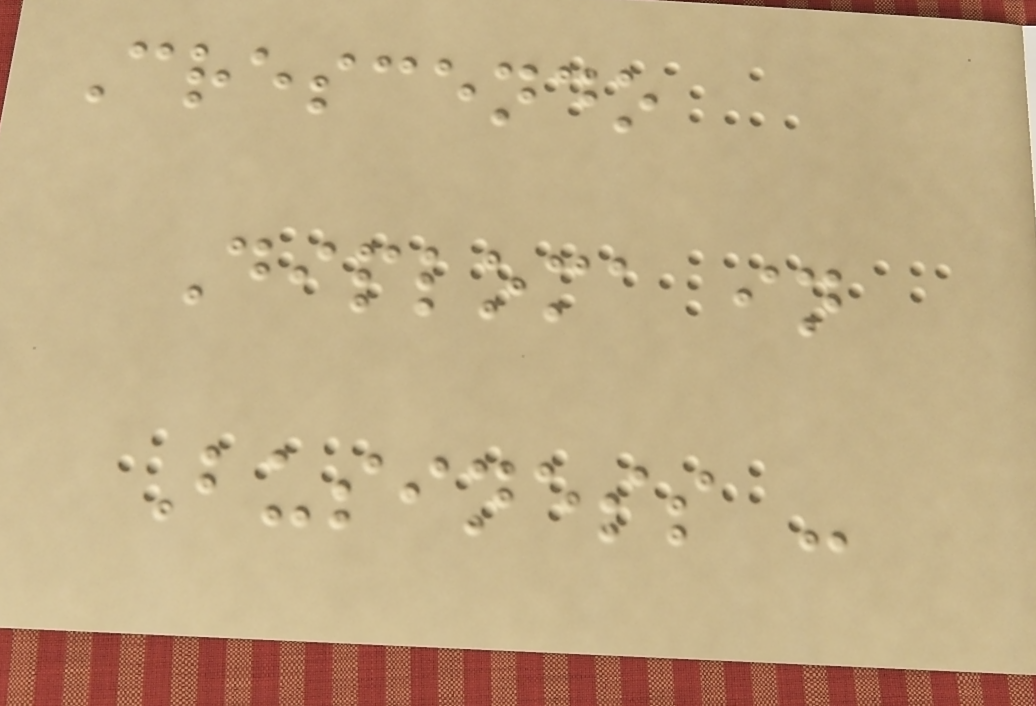Crescendo
Diploma in
Business -
